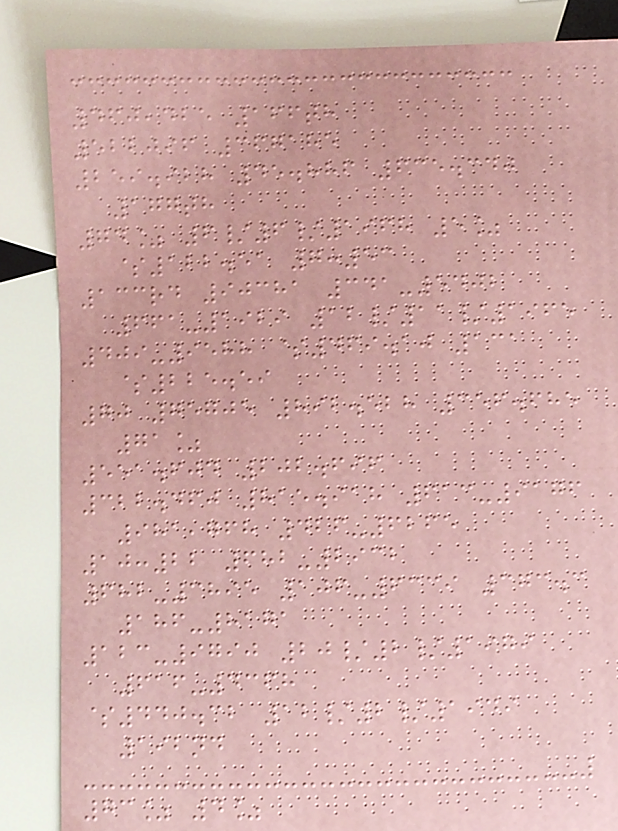460,425 166th
522096 367185
259.928 45.886 635.340
177th
74% 6/6/1968 5%
$122.51 7:53
133rd 90381 341-5402
661-1929 12/11/1965
409-9588 $469.10 131
$225.59
70 75705 892.528 356.685
71%
551.604 202.696
322.460 815.918 613-9176
981,768 426-6265
10:22 682-2932
682-3895 106-6339 373.3
186-8171
123-9790 20/2/1979
616-4368
$440.32 12/2/1949
192nd
73% 4%
